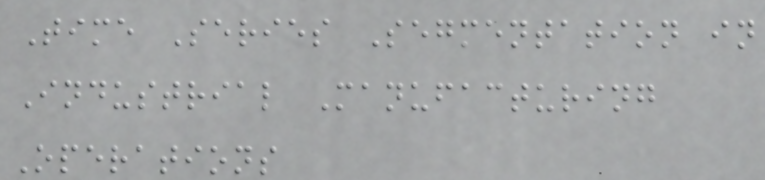Time Series Segmentation in
Industrial Manufacturing
Operations
